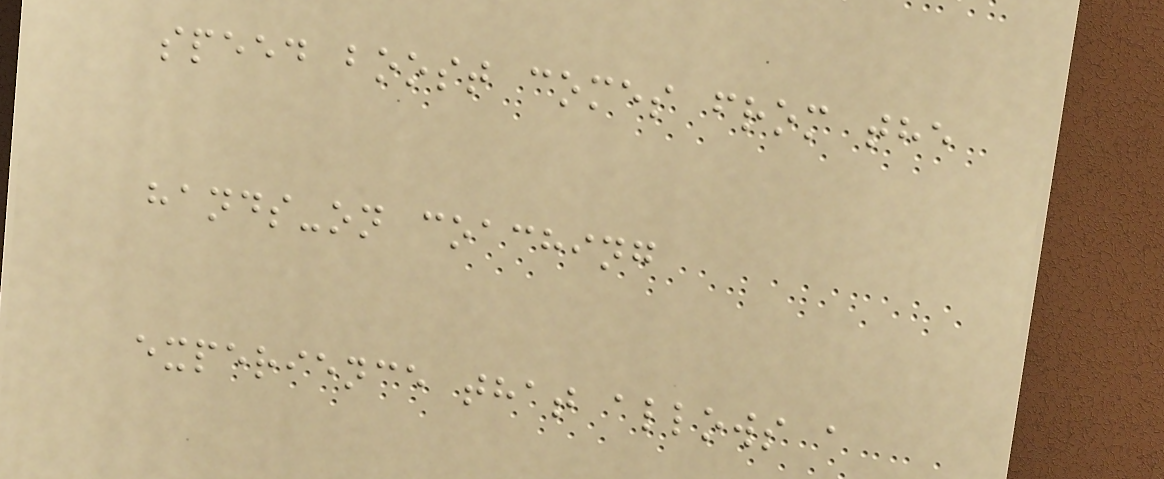speed boost comes from the
hands-on coaching
experience that allows a
